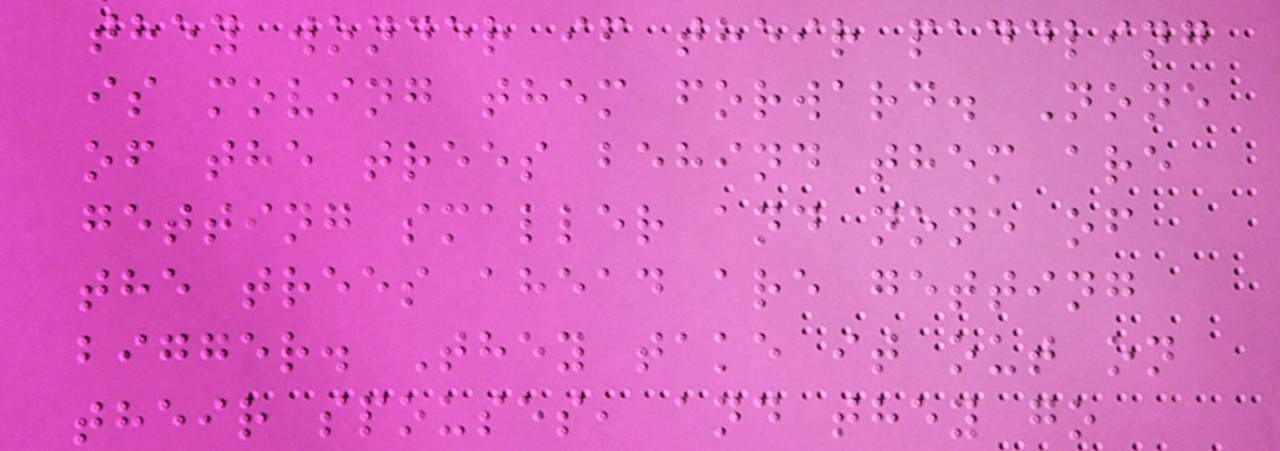they wonder if their paddling
is moving them forward. None
of the trees behind them are
getting smaller and none of
the trees ahead are getting
bigger. They take it out on
their spouses, and they go
